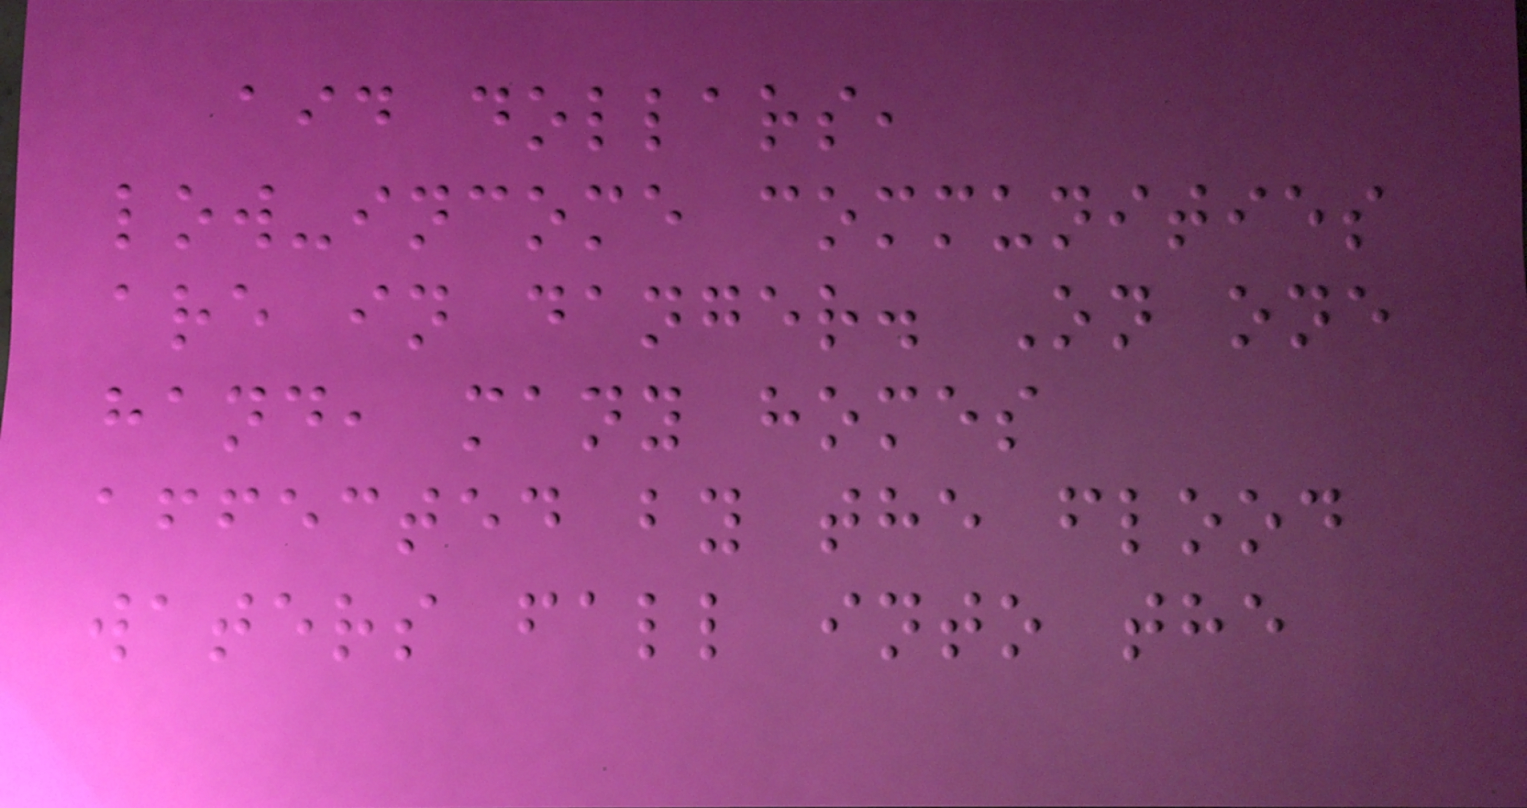aid dollars,
low-income communities
are in danger. On one
hand, many homes
affected by the flood
waters fall into the
